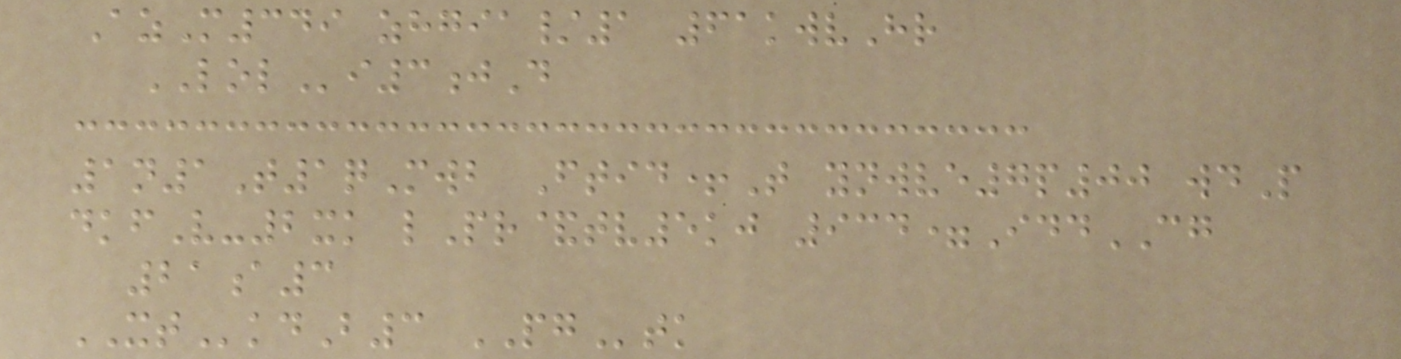AzM349 zhgia/1 61kwvHr
LOLi3jD
1n1T1qMwb Ftid+T ynwve7p00 wdP
dkfV-2xk lPr&tv5kj 934=IddCG
21a3
XTkdB3 PGtk
